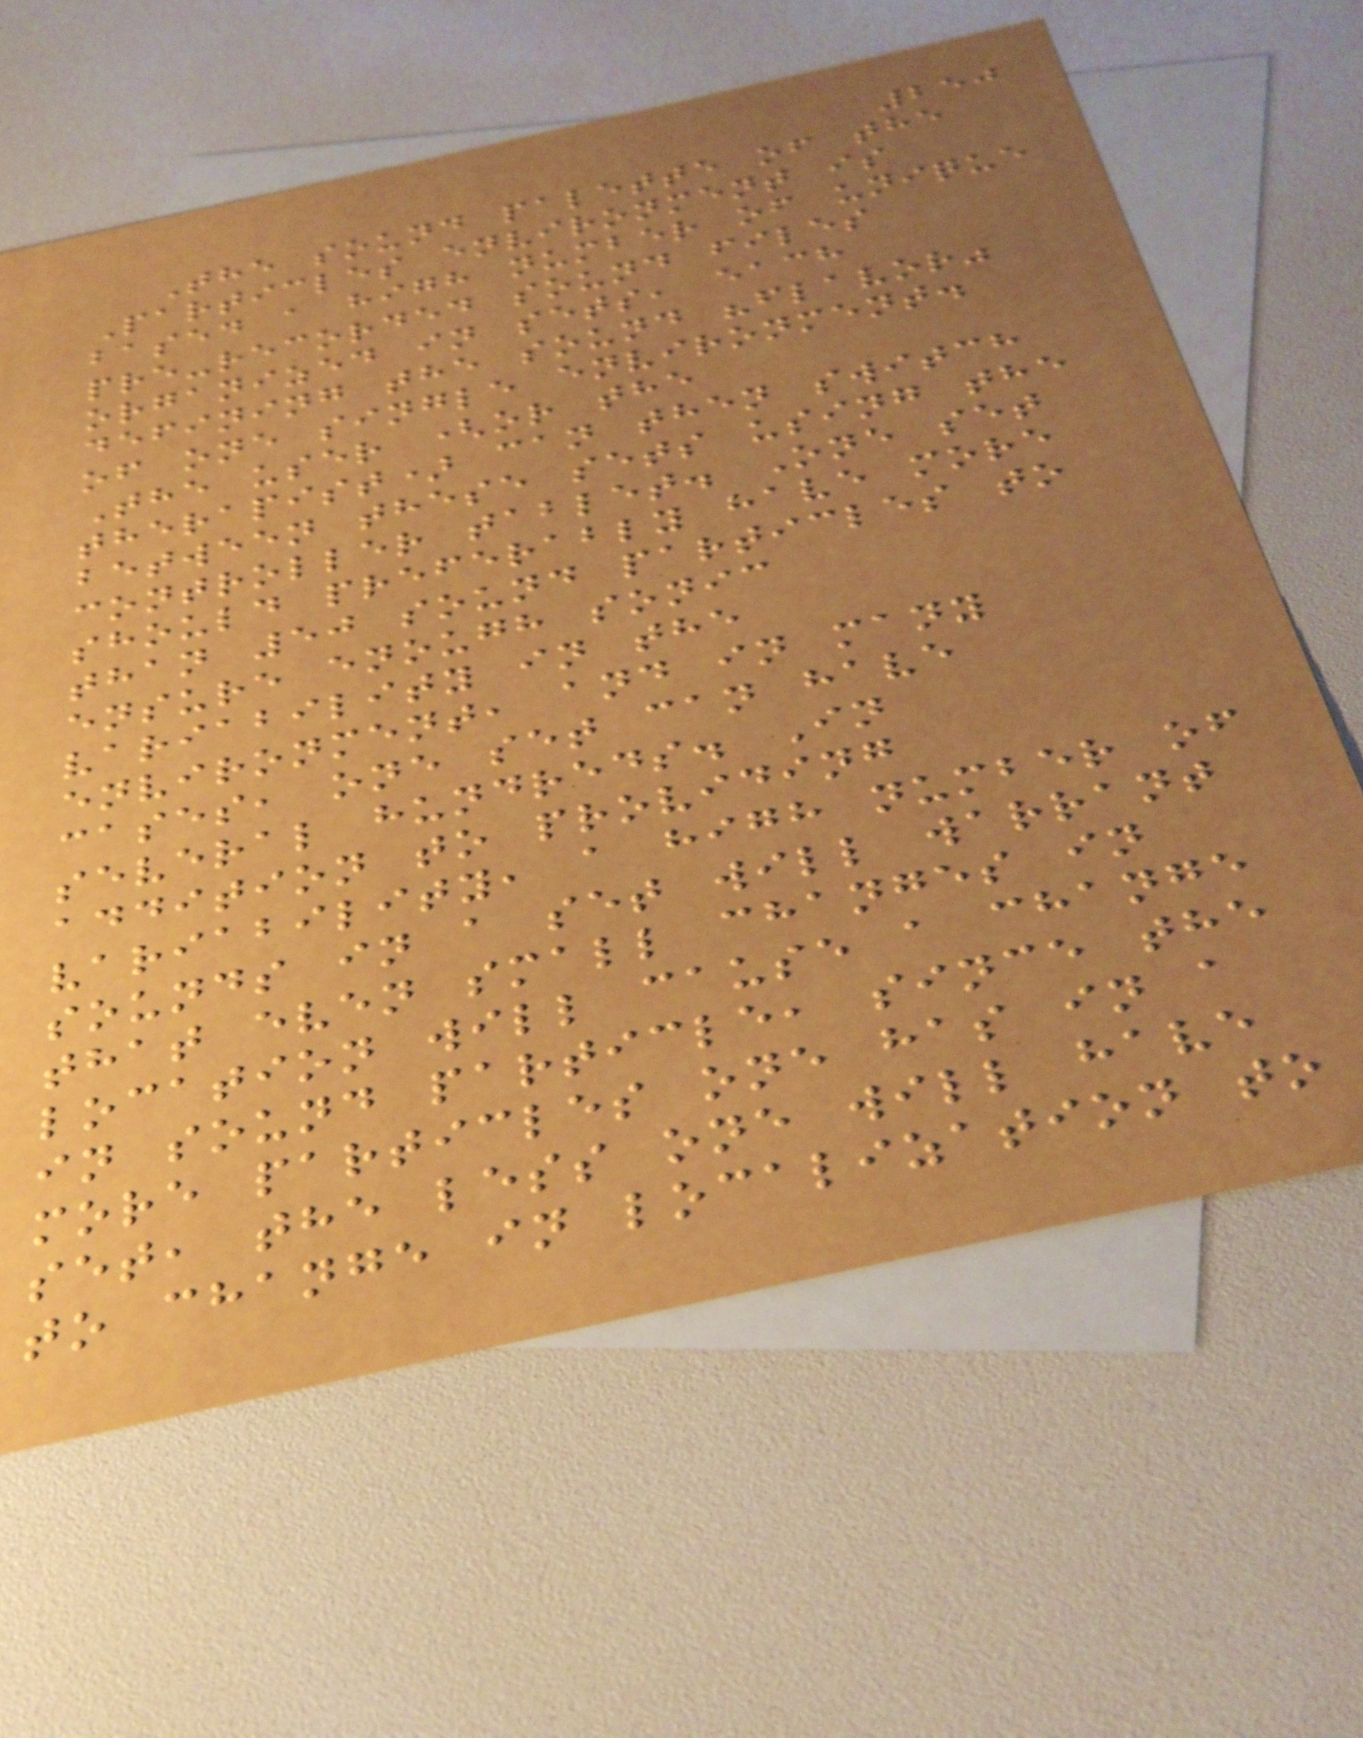250
The sound palette of the
Particles environment is
based a high number of unique
pre-recorded sound files
organized in sets, each
defining the sound "flavor"
of one single environment.
The user (or the
therapist) can then switch
between these sets using the
controller tablet. One set
should preferably have more
than 50 sound particles to
ensure enough sonic
variability in the
environment, and in many
cases, one set can have
several hundreds. In
addition to providing
variability, a high number of
sounds in a set will warrant
that even small changes in
location will cause a change
in sound particle, since the
more particles one has in a
set, the less one will have
to change in localization to
